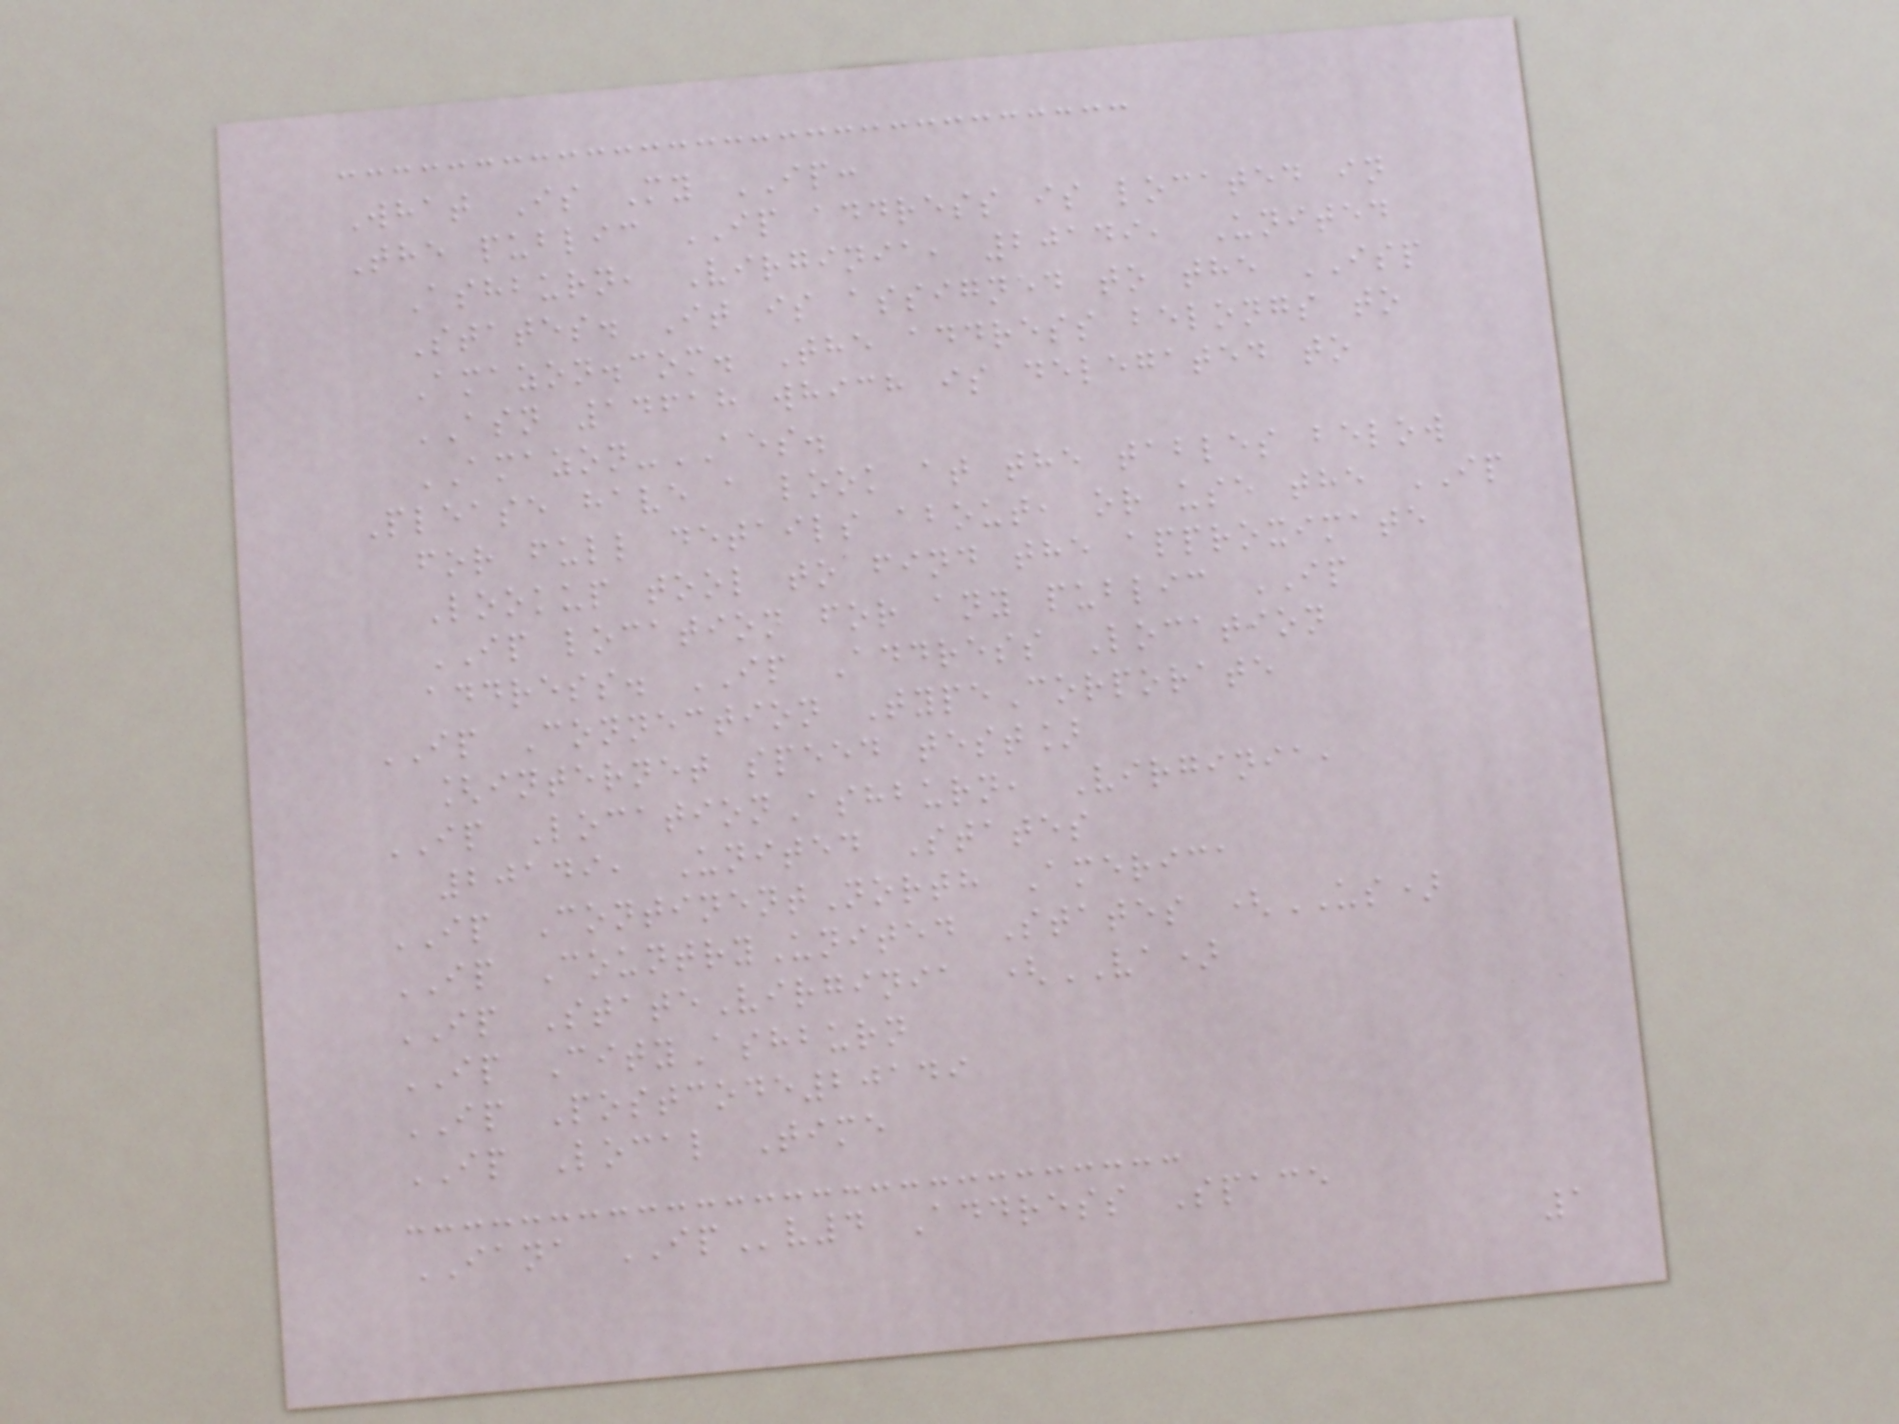What Is My IP:
The public IP address is located in
Ashburn, Virginia, 20149, United
States. It is assigned to the ISP
Amazon.com. The address belongs to
ASN 14618 which is delegated to
AMAZON-AES.
Please have a look at the tables below
for full details about, or use the IP
Lookup tool to find the approximate
IP location for any public IP
address. IP Address Location
IP Connection TypeCorporate
[internet speed test]
IP LocationAshburn, Virginia,
20149, United States
IP ContinentNorth America
IP CountryUnited States (US)
IP StateVirginia (VA)
IP CityAshburn
IP Postcode20149
IP Local Time
IANA IPv4 Address Space
1
